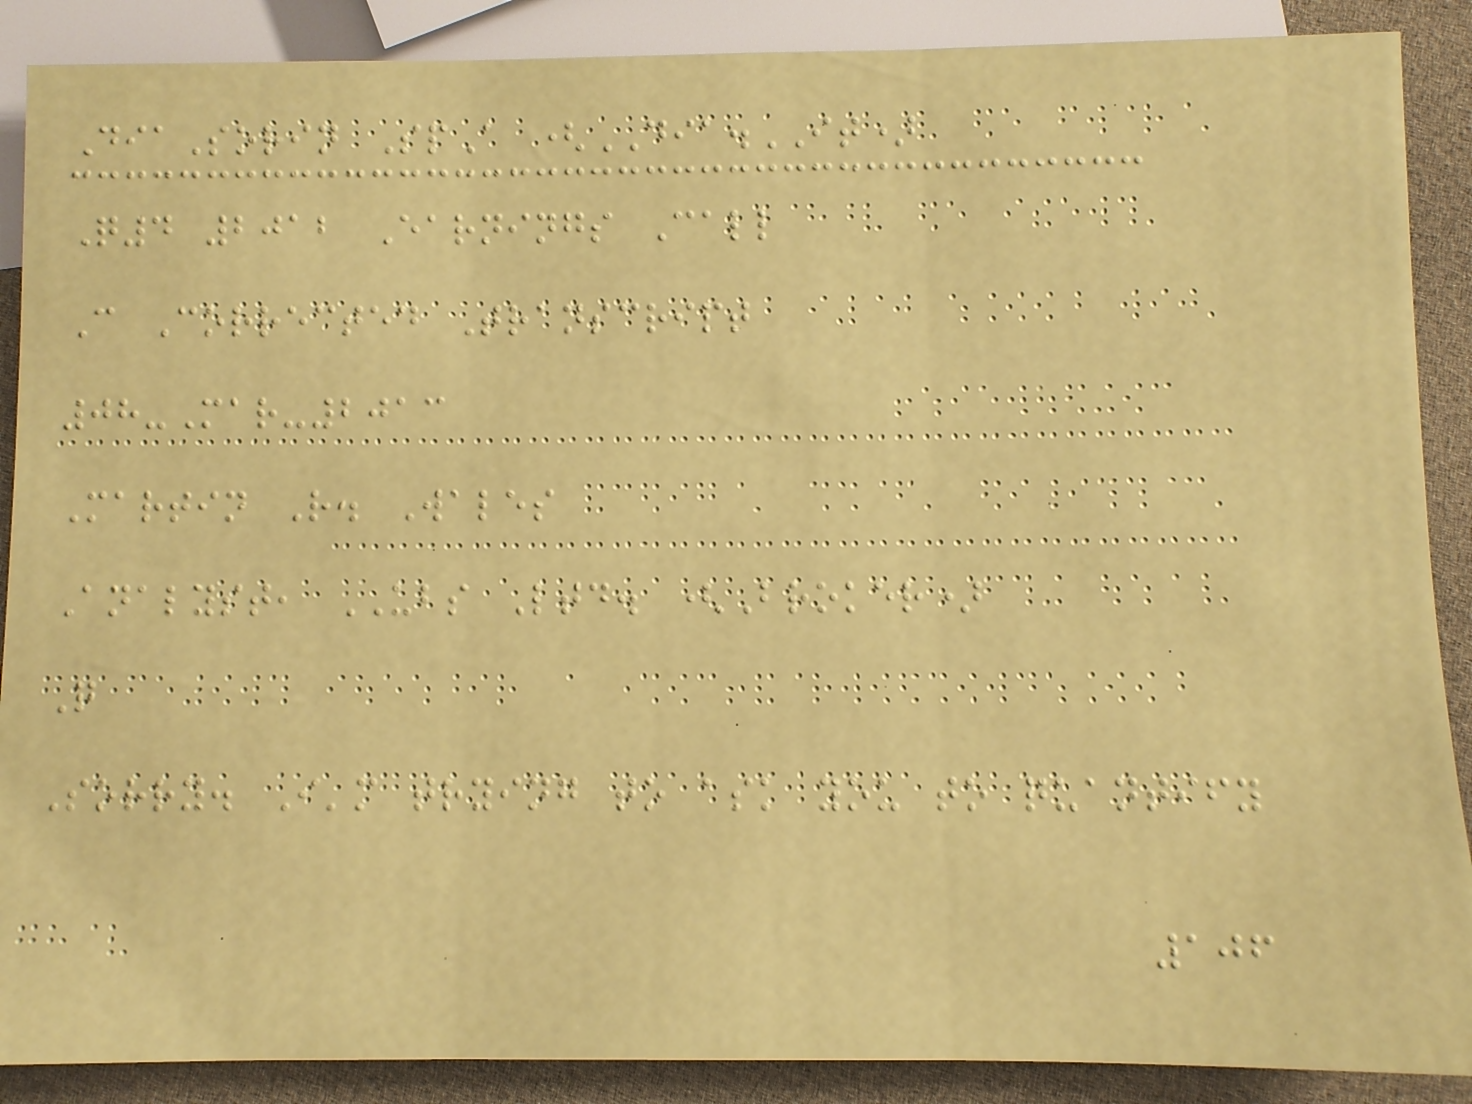DiaSorin SpA (DIA.IT)
Q4 2012 Earnings Call
C Corrected Transcript
08-Mar-2013
Martin R. Wales
Analyst, UBS Ltd. (Broker)
Q
Sorry. I'm trying to ask you to quantify
106
